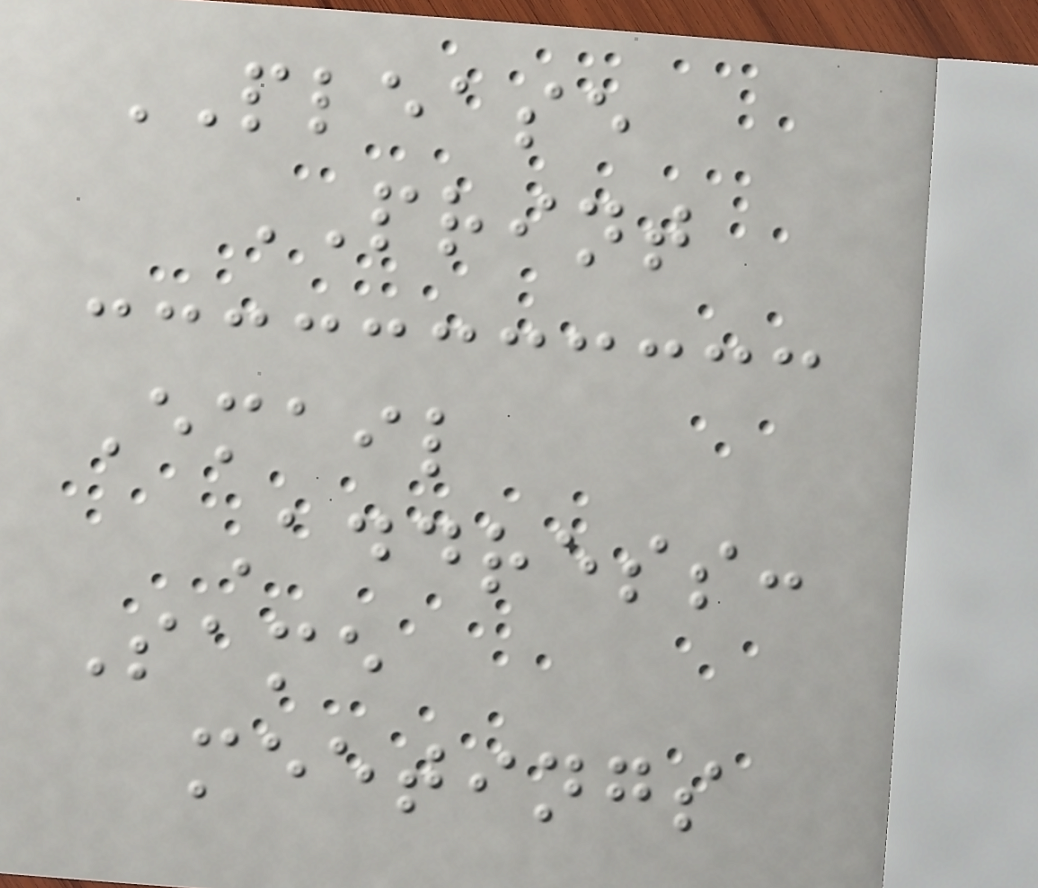PLEASE
PRINT
Email
Address:
Same
meetings
